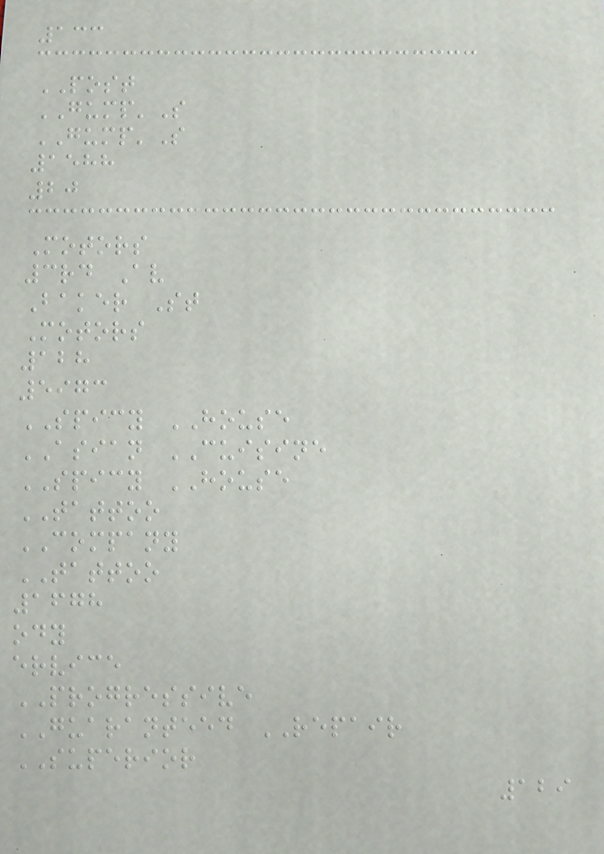133
POST
GUMP'S
GUMP'S
1588
20
Motors
3rd Av
Baker St
Motors
128
5973
SPICY HOUSE
ASIAN CUISINE
SPICY HOUSE
TATTOO
COMPANY
TATTOO
1678
ody
ervice
PROGRESSIVE
GUARANTEED REPAIR
SUPERIOR
129
